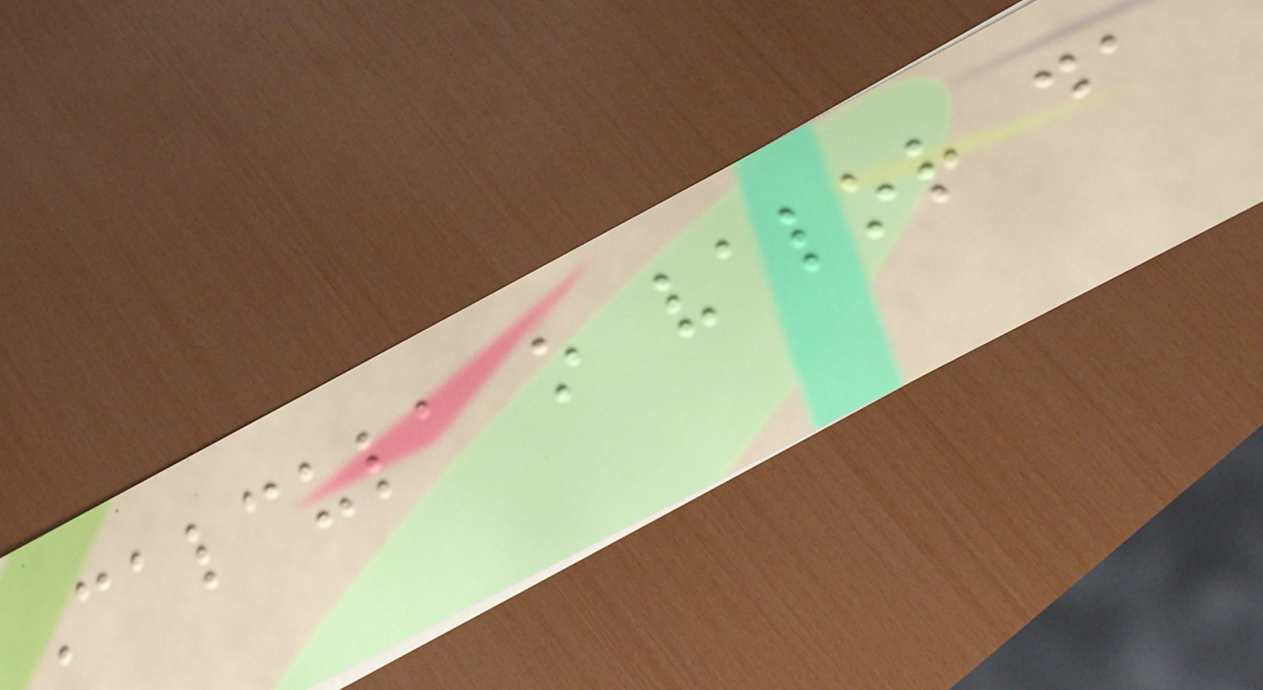Calcula o valor da
